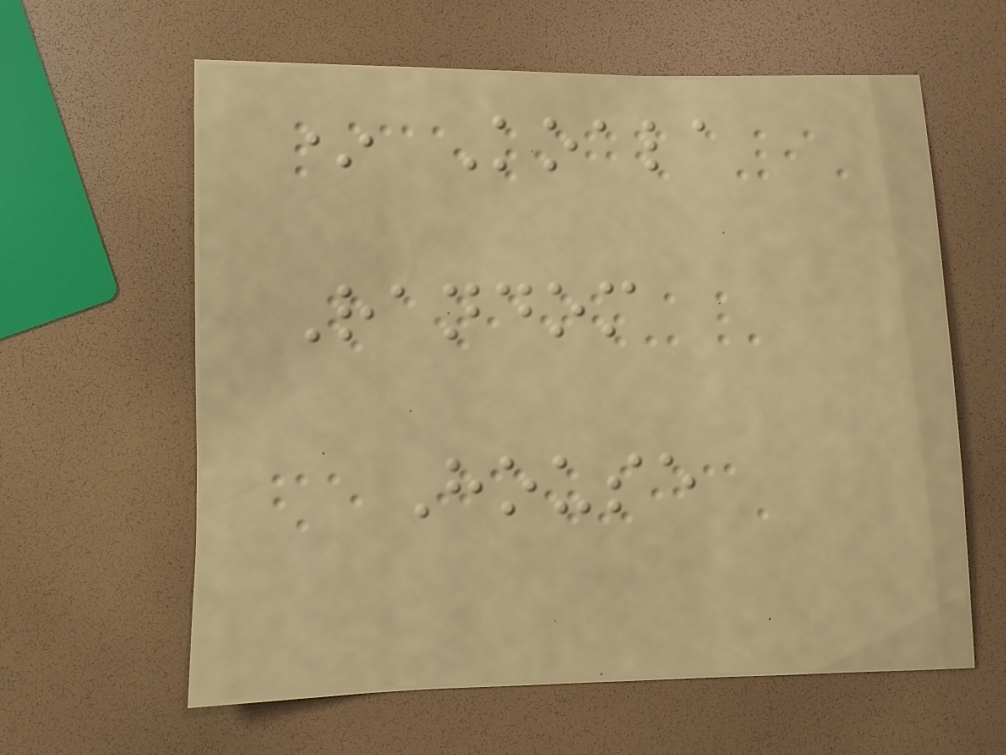* Koala
Random
House
